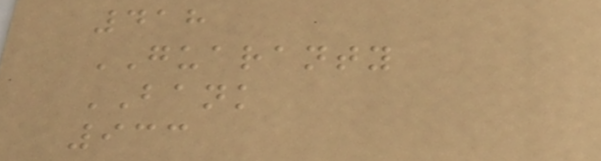418
GUARANTY
BANK
933
